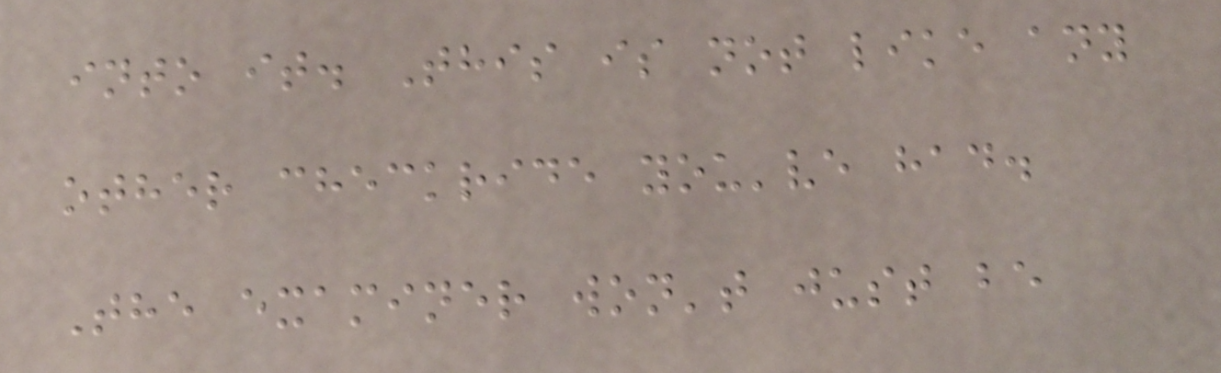into it. This is not like any
other checkride you've had.
The examiner won't just be
